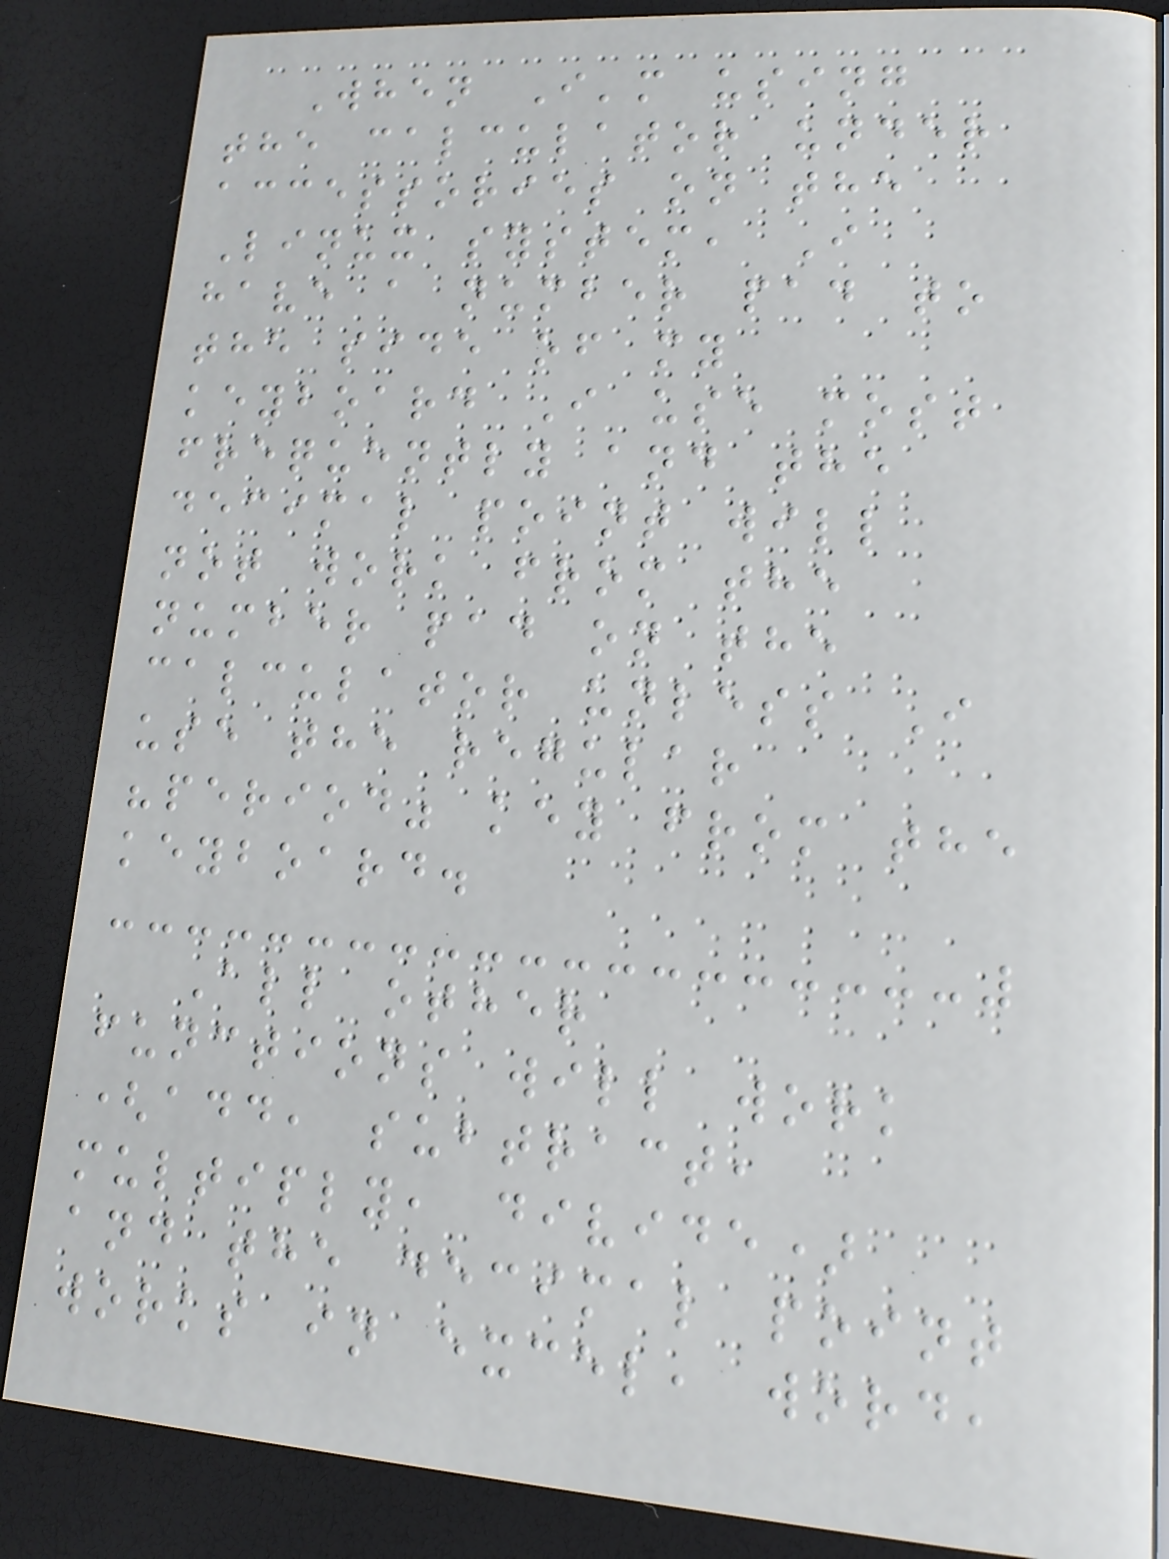When I'm using
the calculator under
accessories on the
Linux system, I
have a number pad to
the side of my
keyboard I use most
frequently and the
decimal point will
not work from the
number pad on the
calculator unless I
use the regular
"period" key from the
keyboard.
All other
functions will work
(add, subtract,
multiply, divide)
and the decimal point
works in excel, word,
